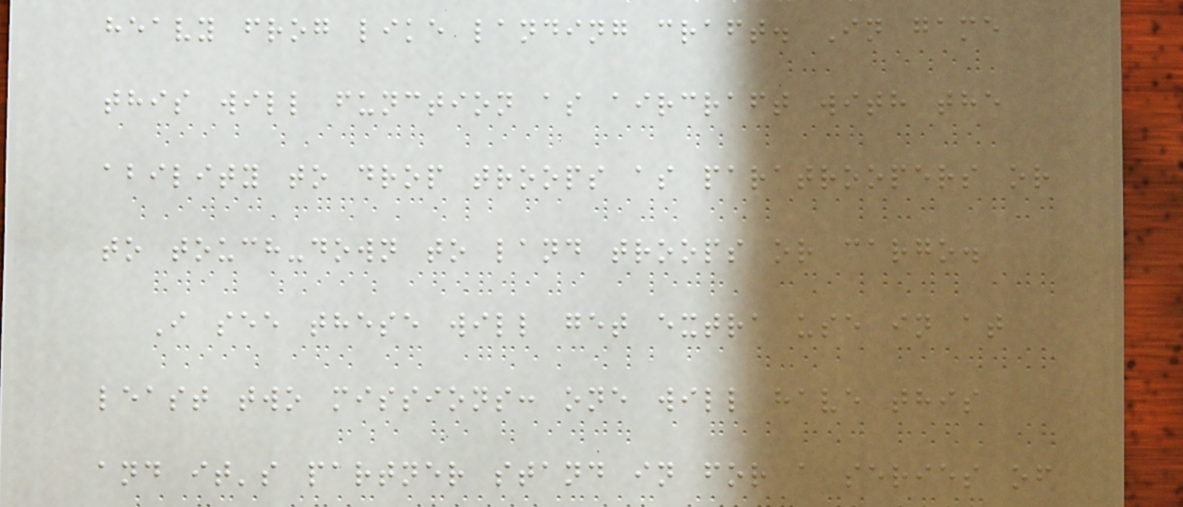heavy frog like landing craft. In game
this will function as aircraft with the
ability to drop troops as paratroopers or
to touch-down to land troops or cargo.
I see these will get extra use in at
least two missions: one will have this
and it's partner stand in for a series of
